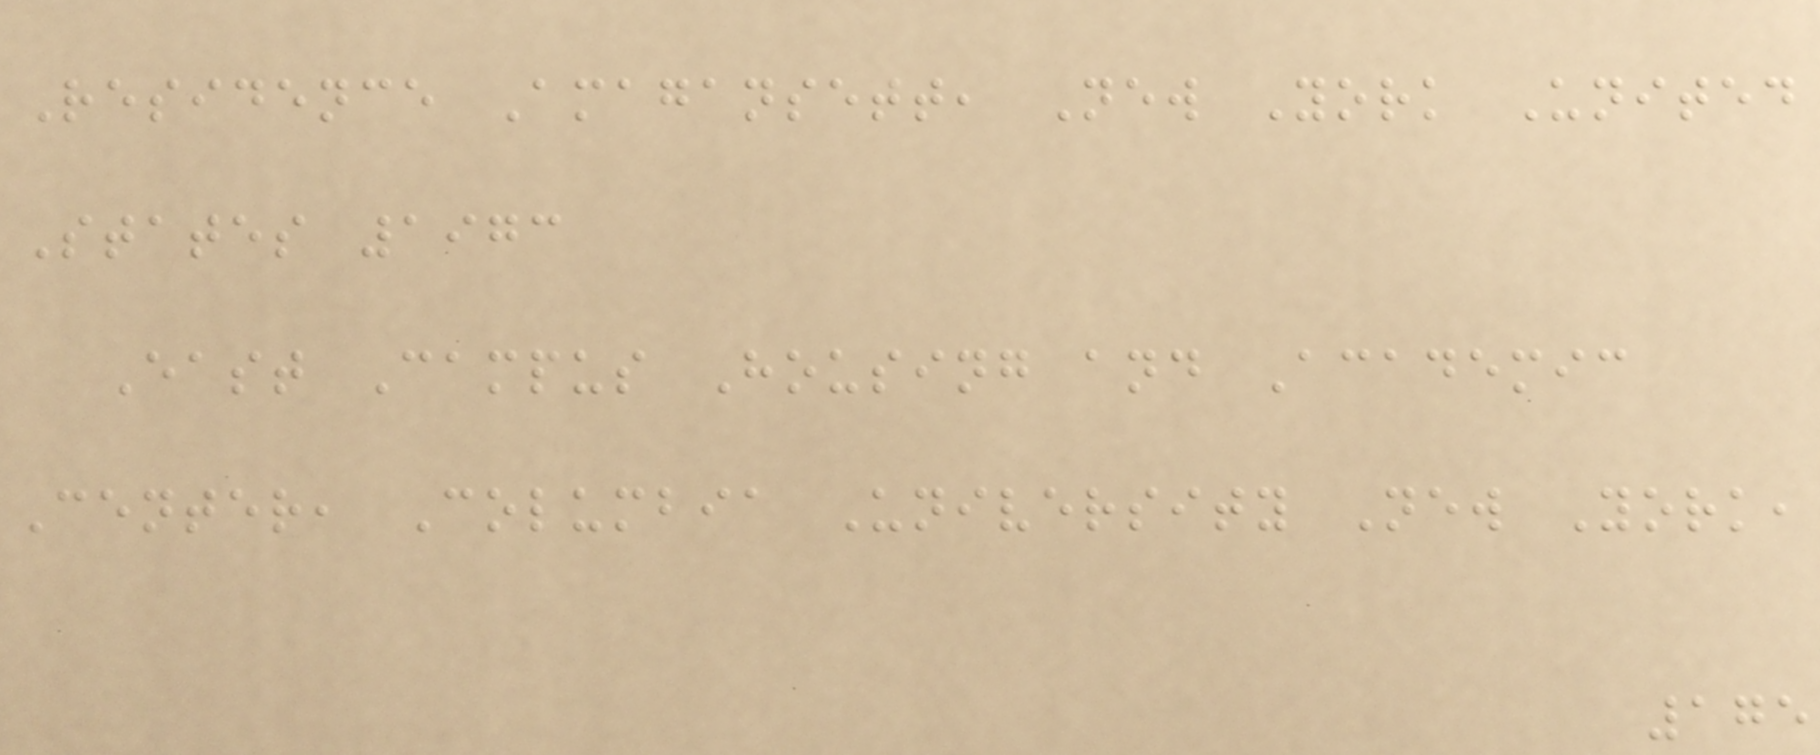Residence Amagansett, New York United
States 1973
East Campus Housing and Academic
Center, Columbia University New York,
175
